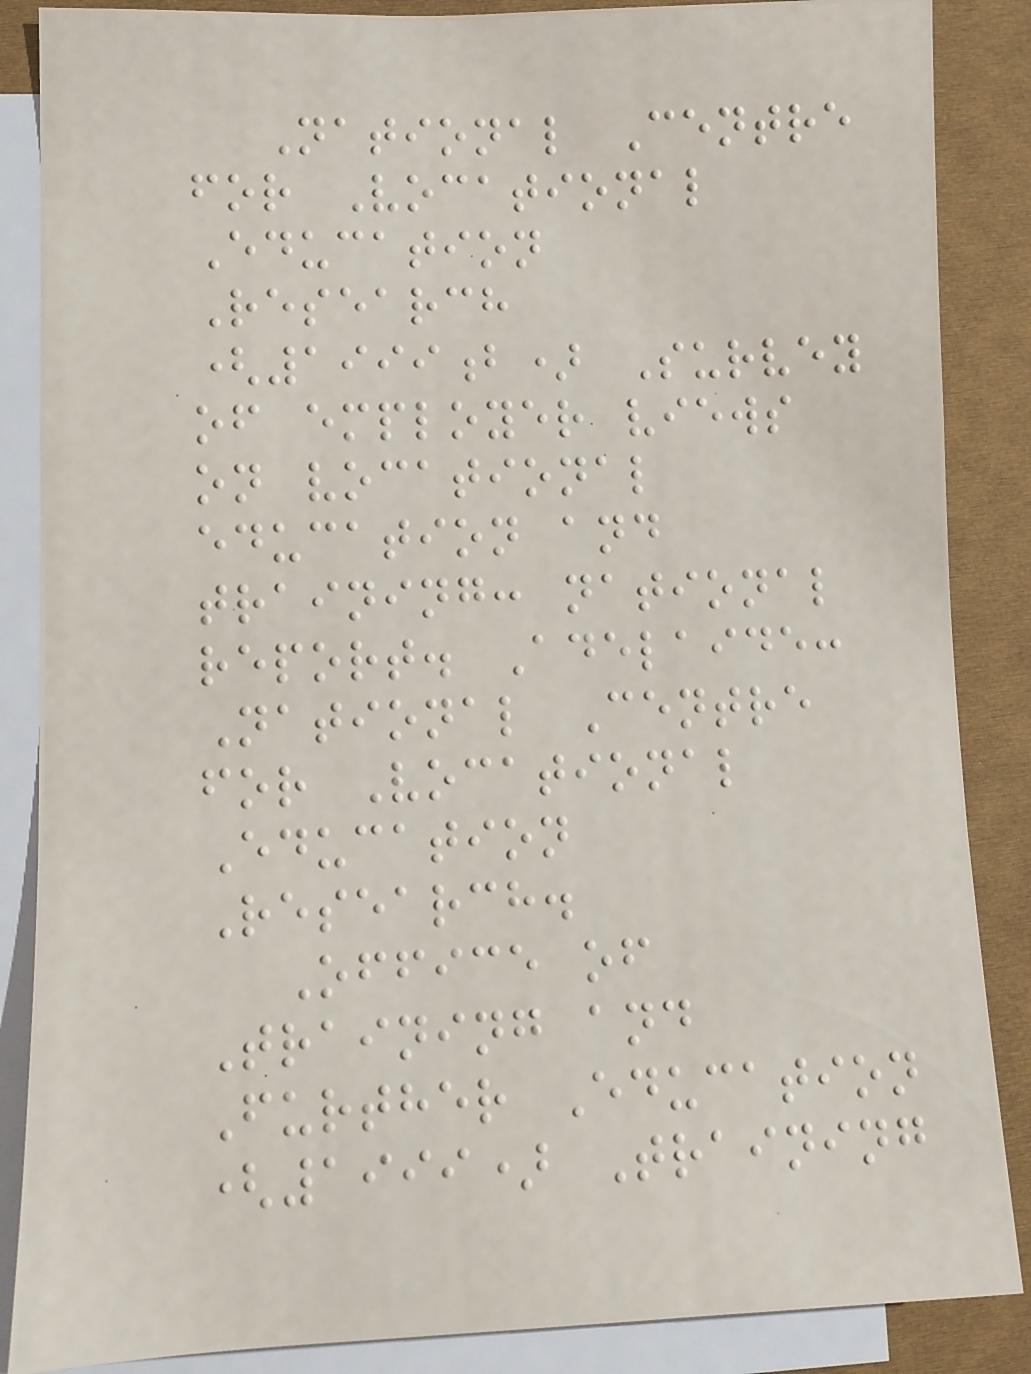National Centre
for Vocational
Education
Research
(1999b) Survey
of employer views
on vocational
education and
training: national
report. Adelaide:
National Centre
for Vocational
Education
Research.
Office of
Training and
Further Education
(1999) Training
